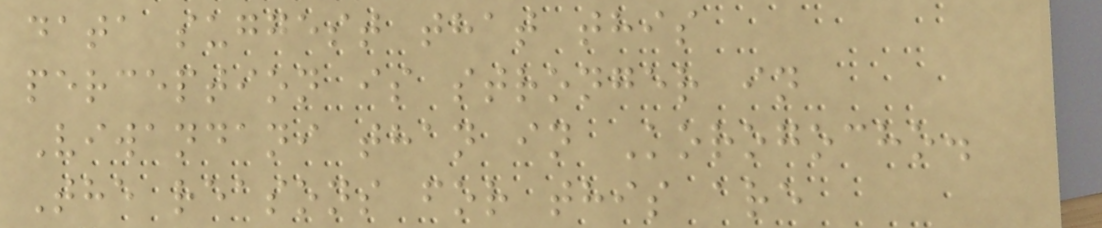data suggest that this
perception is stronger in
Viwandani than in Korogocho.
The reasons for this are
